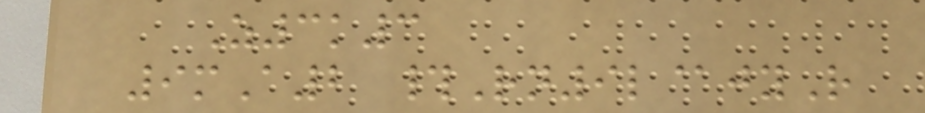Z3k3
9mA2 #Rn9l@jyR
